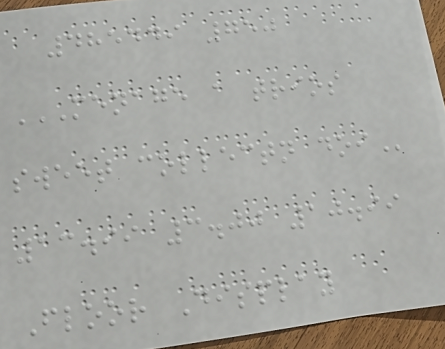485449 750
MENAGE A TRIOS
SWEET COLLECTN DOI
13.99 3.00 10.99
Floor Display
